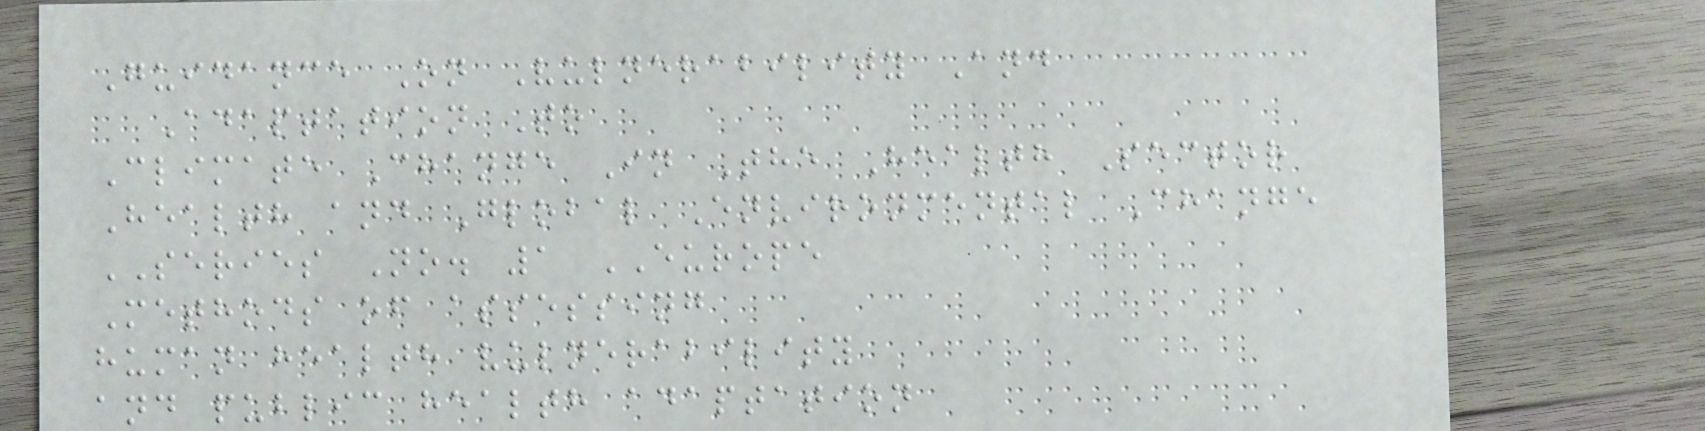Guidance On Vulnerability And
Adaptation To
Climate Change In The Health Sector
Health and Global Environmental Change
SERIES No. 1 EUROPE
Methods of assessing
human health vulnerability
and public health adaptation
